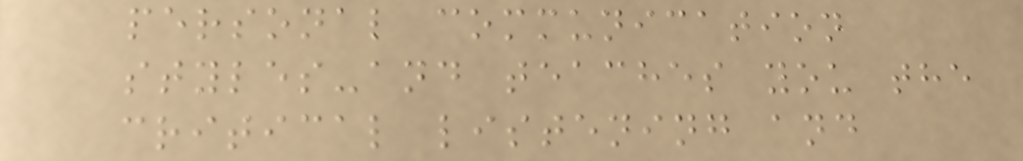personal communication
styles-and teaches you the
critical listening and
